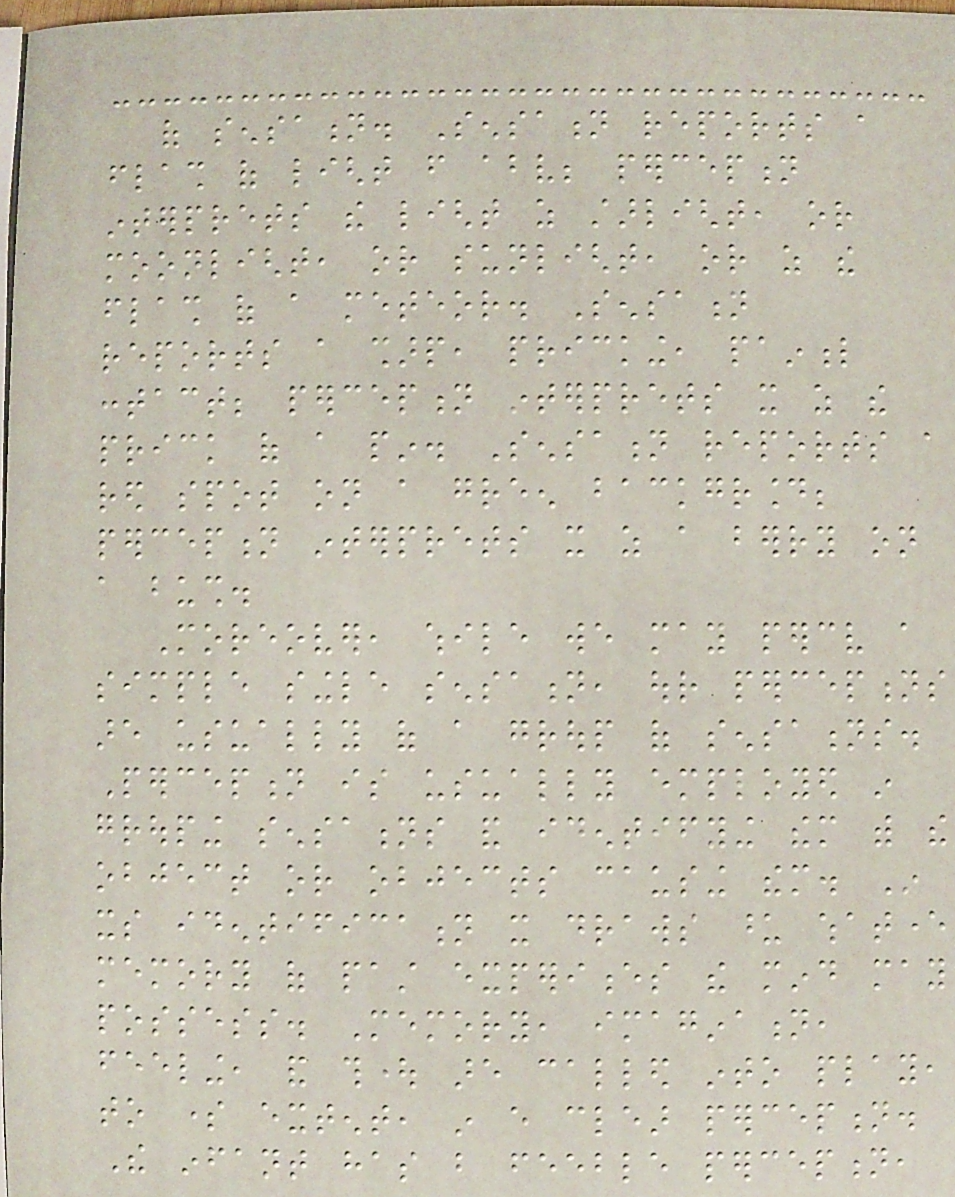of sensation. Sensation reports a
flash of light from above; perception
interprets the light as starlight, or
moonlight, or sunlight, or as the
flash of a meteor. Sensation
reports a sharp, pricking, painful
contact; perception interprets it as the
prick of a pin. Sensation reports a
red spot on a green background;
perception interprets it as a berry on
a bush.
Moreover, while we may perceive a
simple single sensation, our perceptions
are usually of a group of sensations.
Perception is usually employed in
grouping sensations and identifying them with the
object or objects causing them. In
its identification it draws upon whatever
memory of past experiences the mind may
possess. Memory, imagination,
feeling, and thought are called into play,
to some extent, in every clear perception.
The infant has but feeble perception,
